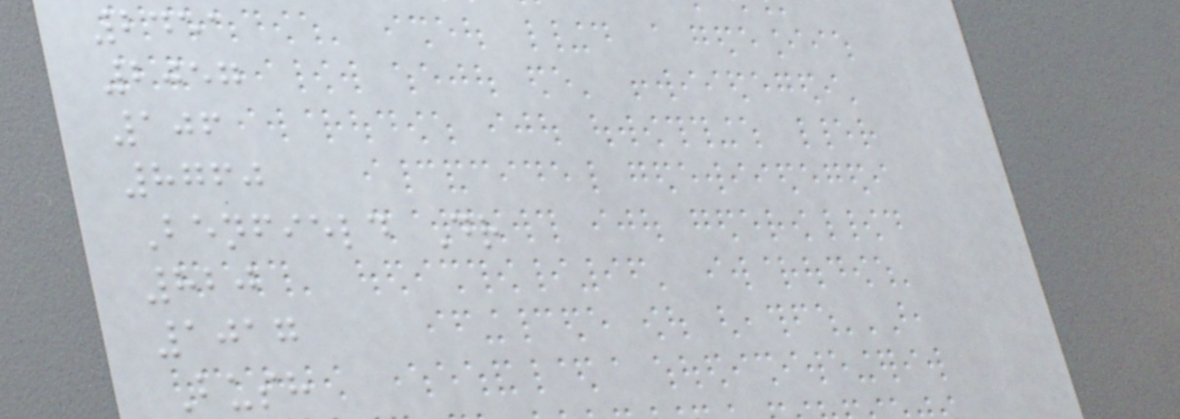2451
2057
106
8760
Benfield Dr
820
1017
Bush
